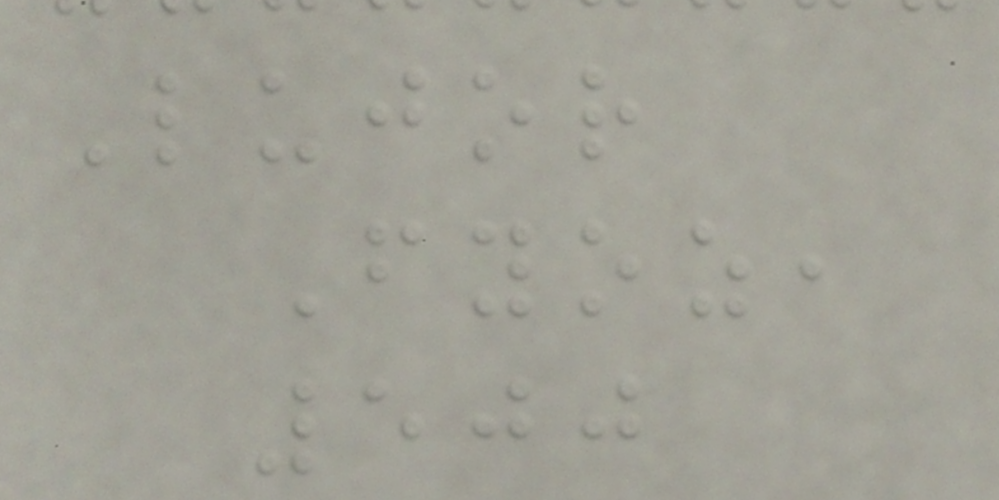Lujor
Fyoz,
500
